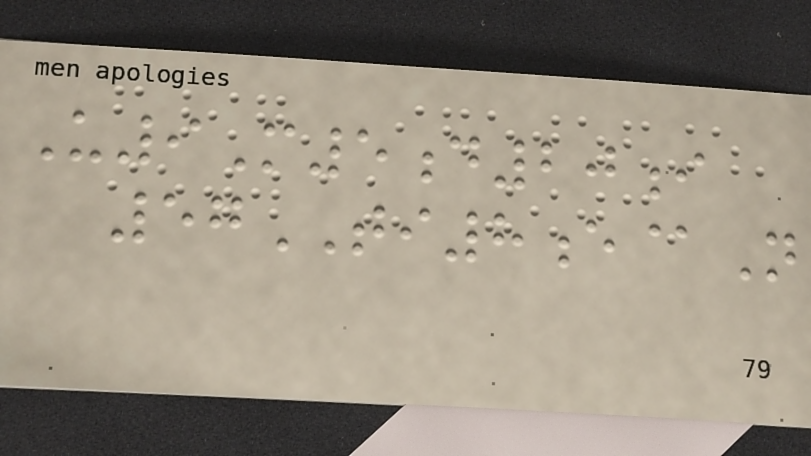U9M5d20i
57TI8e@N
